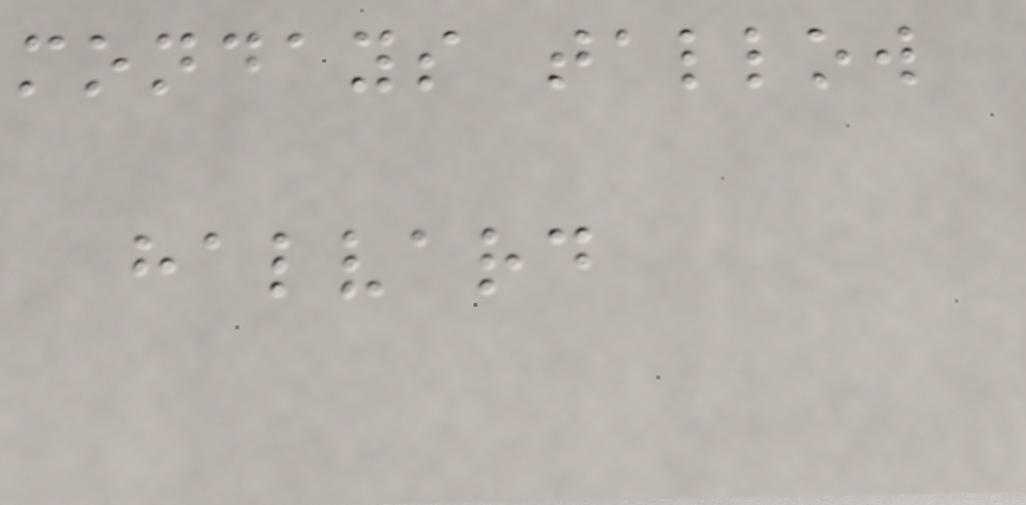mondays tallow
halvard
